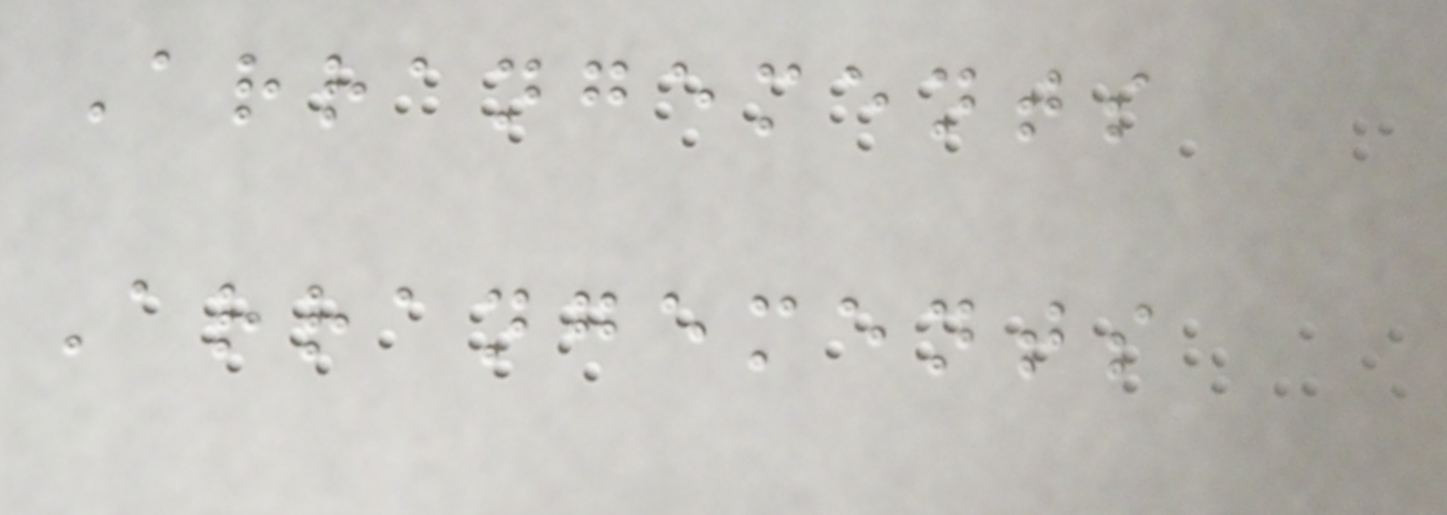Arrangements
Arrangements
